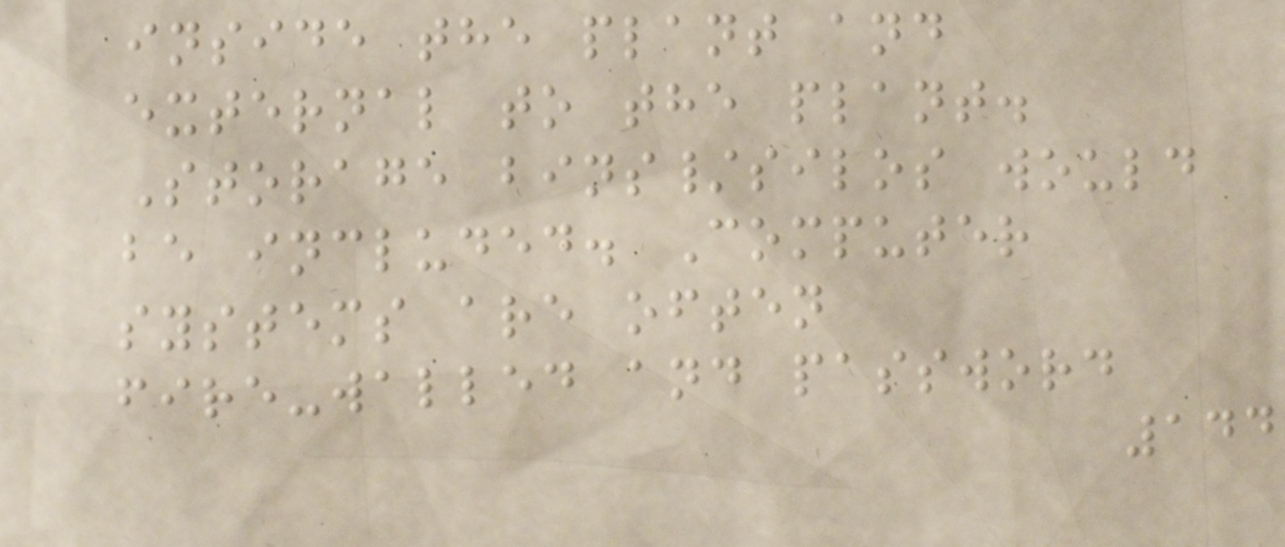inside the plant and
external to the plant.
Storage bins/silos would
be included. Computer
systems are often
fire-walled and password
144
